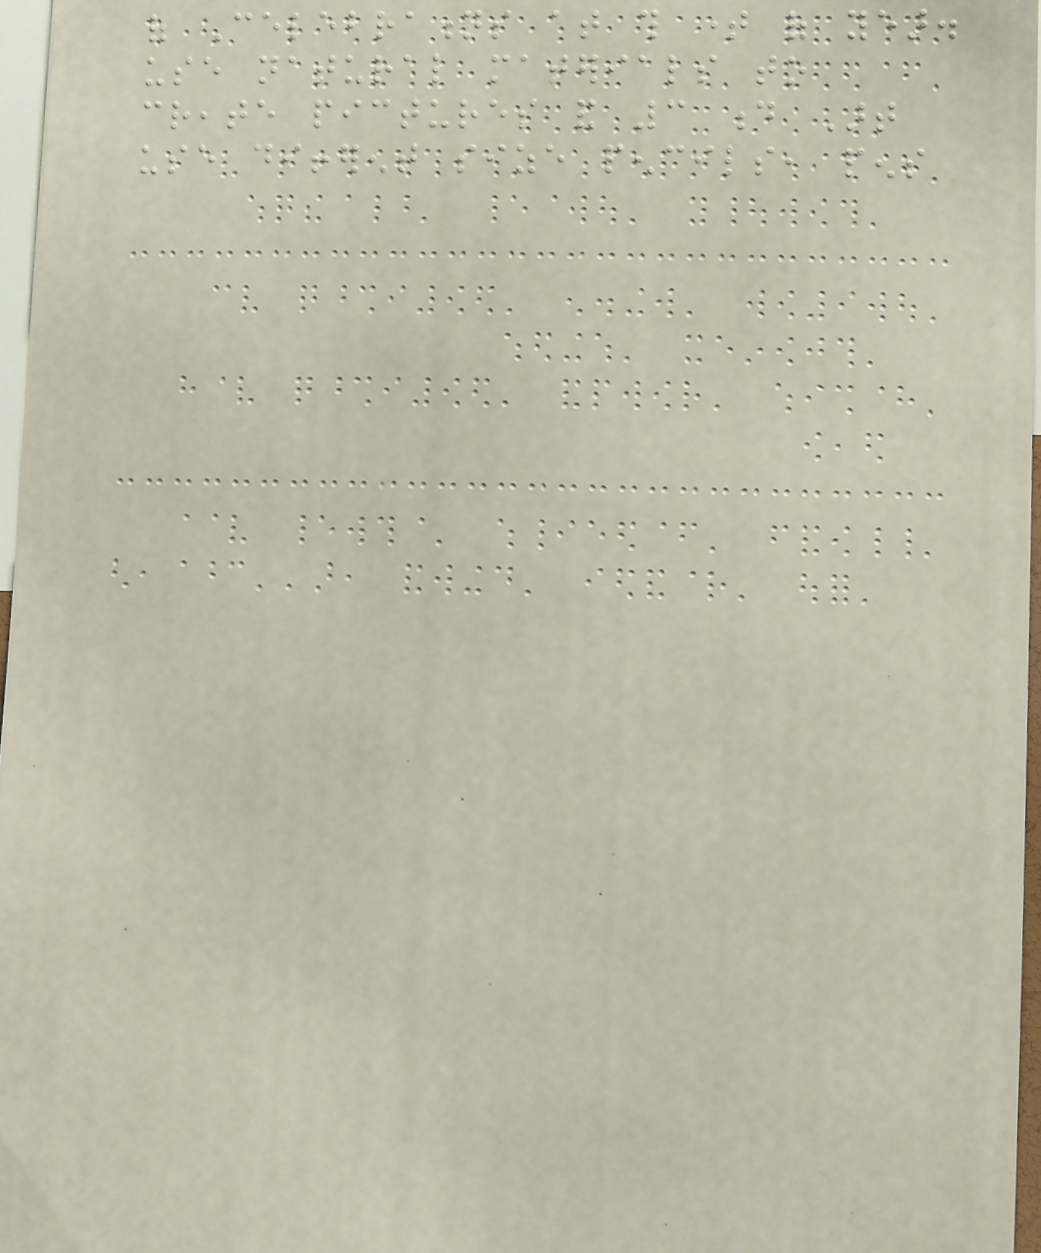of Celebrations at this time of year.
use natural materials to
create pictures and 3 d Art
use different size pencils, pens
